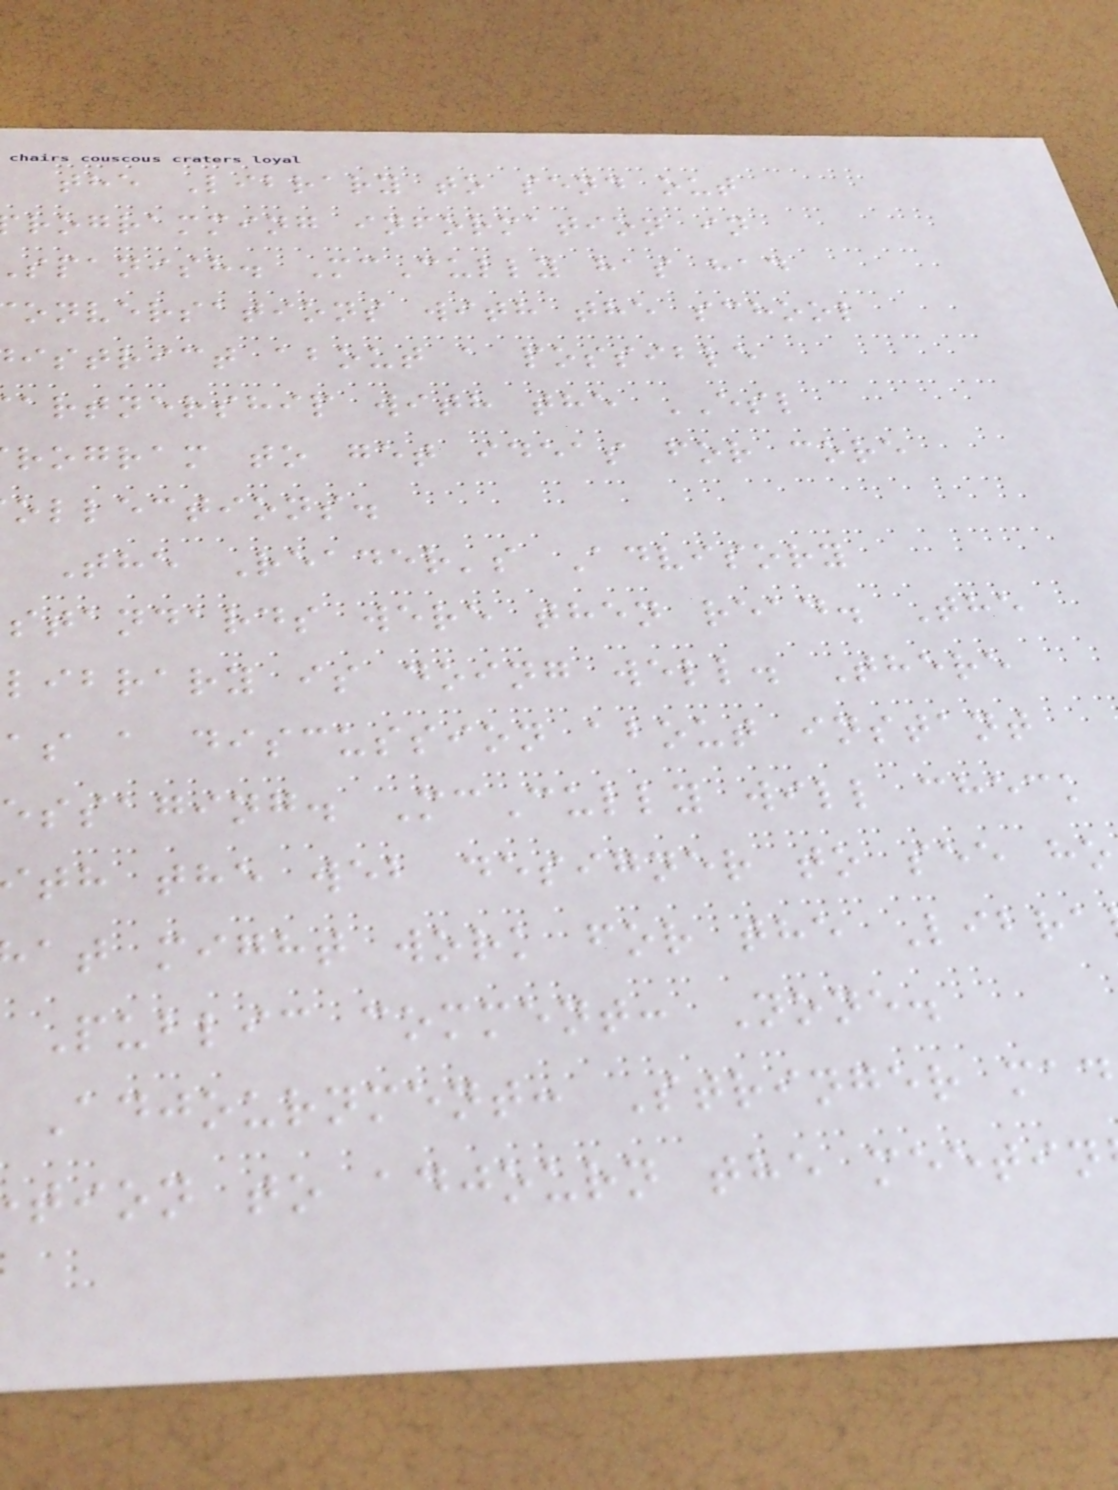the Library to send out
rogramming information in
spanish. McCully has had
onversations with the school
istrict about a possible
artnership with the ESL
rogram to get ideas for core
ollections.
The Reader's Advisory
standards were then read. The
library is doing well. There
as a discussion about instant
essaging. McCully will check
th the web designer to see ho
at might work for the Libra
Public comment: None.
Adjournment: Stringer mad
tion to adjourn the meetin
